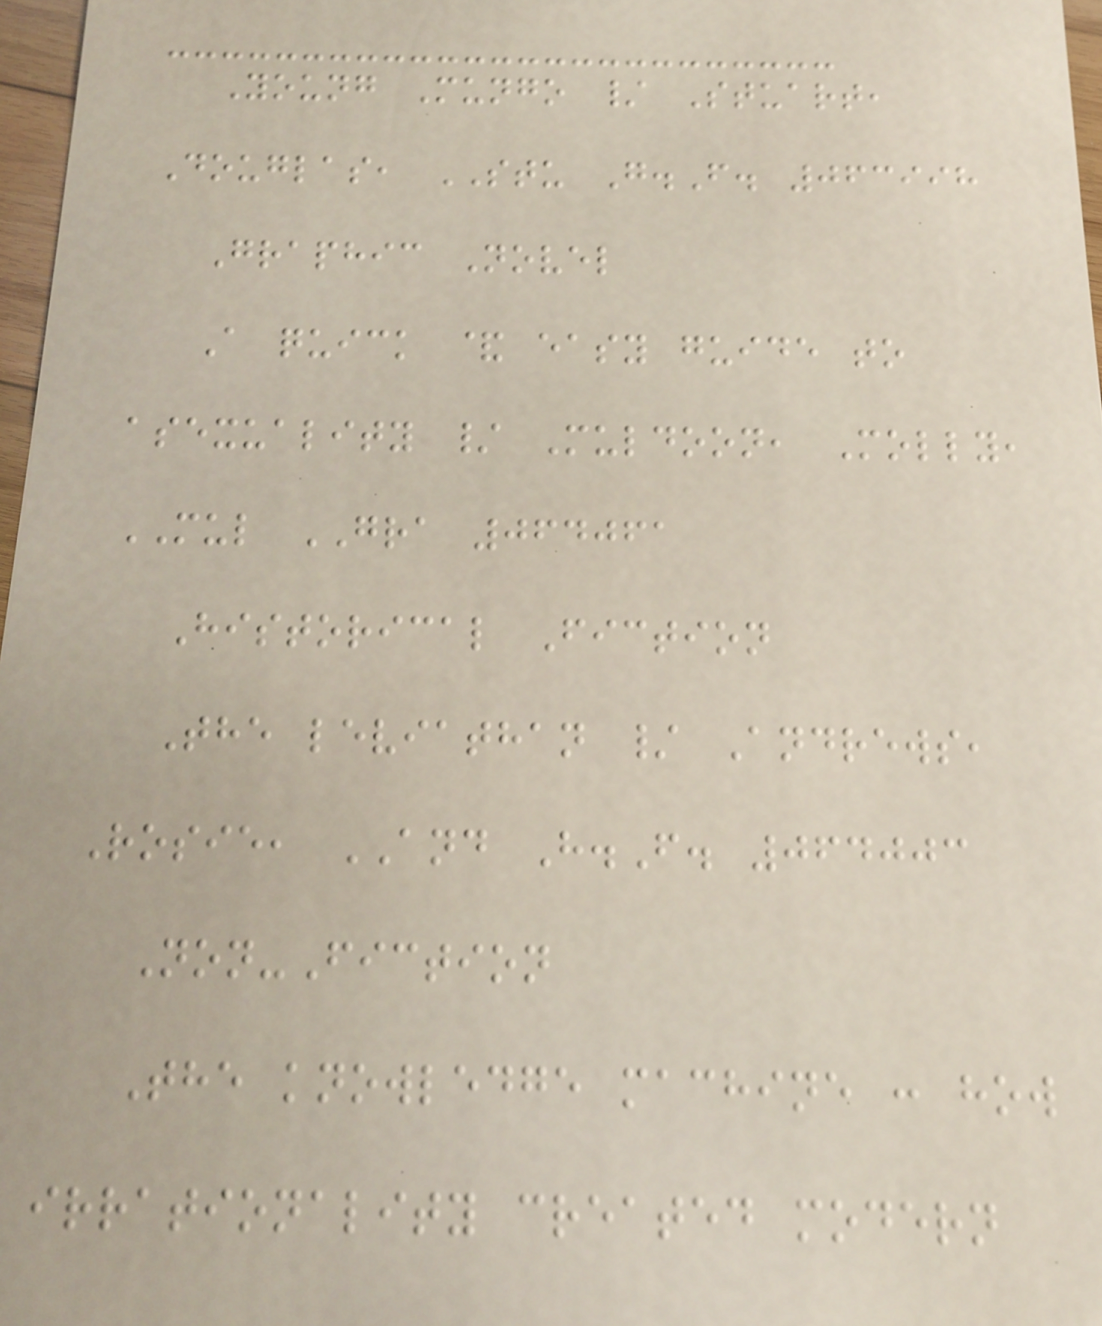Young Mungo / Stuart,
Douglas, STU G.F. 063998
Graphic Novel
A quick & easy guide to
asexuality / Muldoon, Molly,
MUL GRA 064061
Historical Fiction
The leviathan / Andrews,
Rosie, AND H.F. 064003
Non-Fiction
The knowledge machine : how
irrationality created modern
